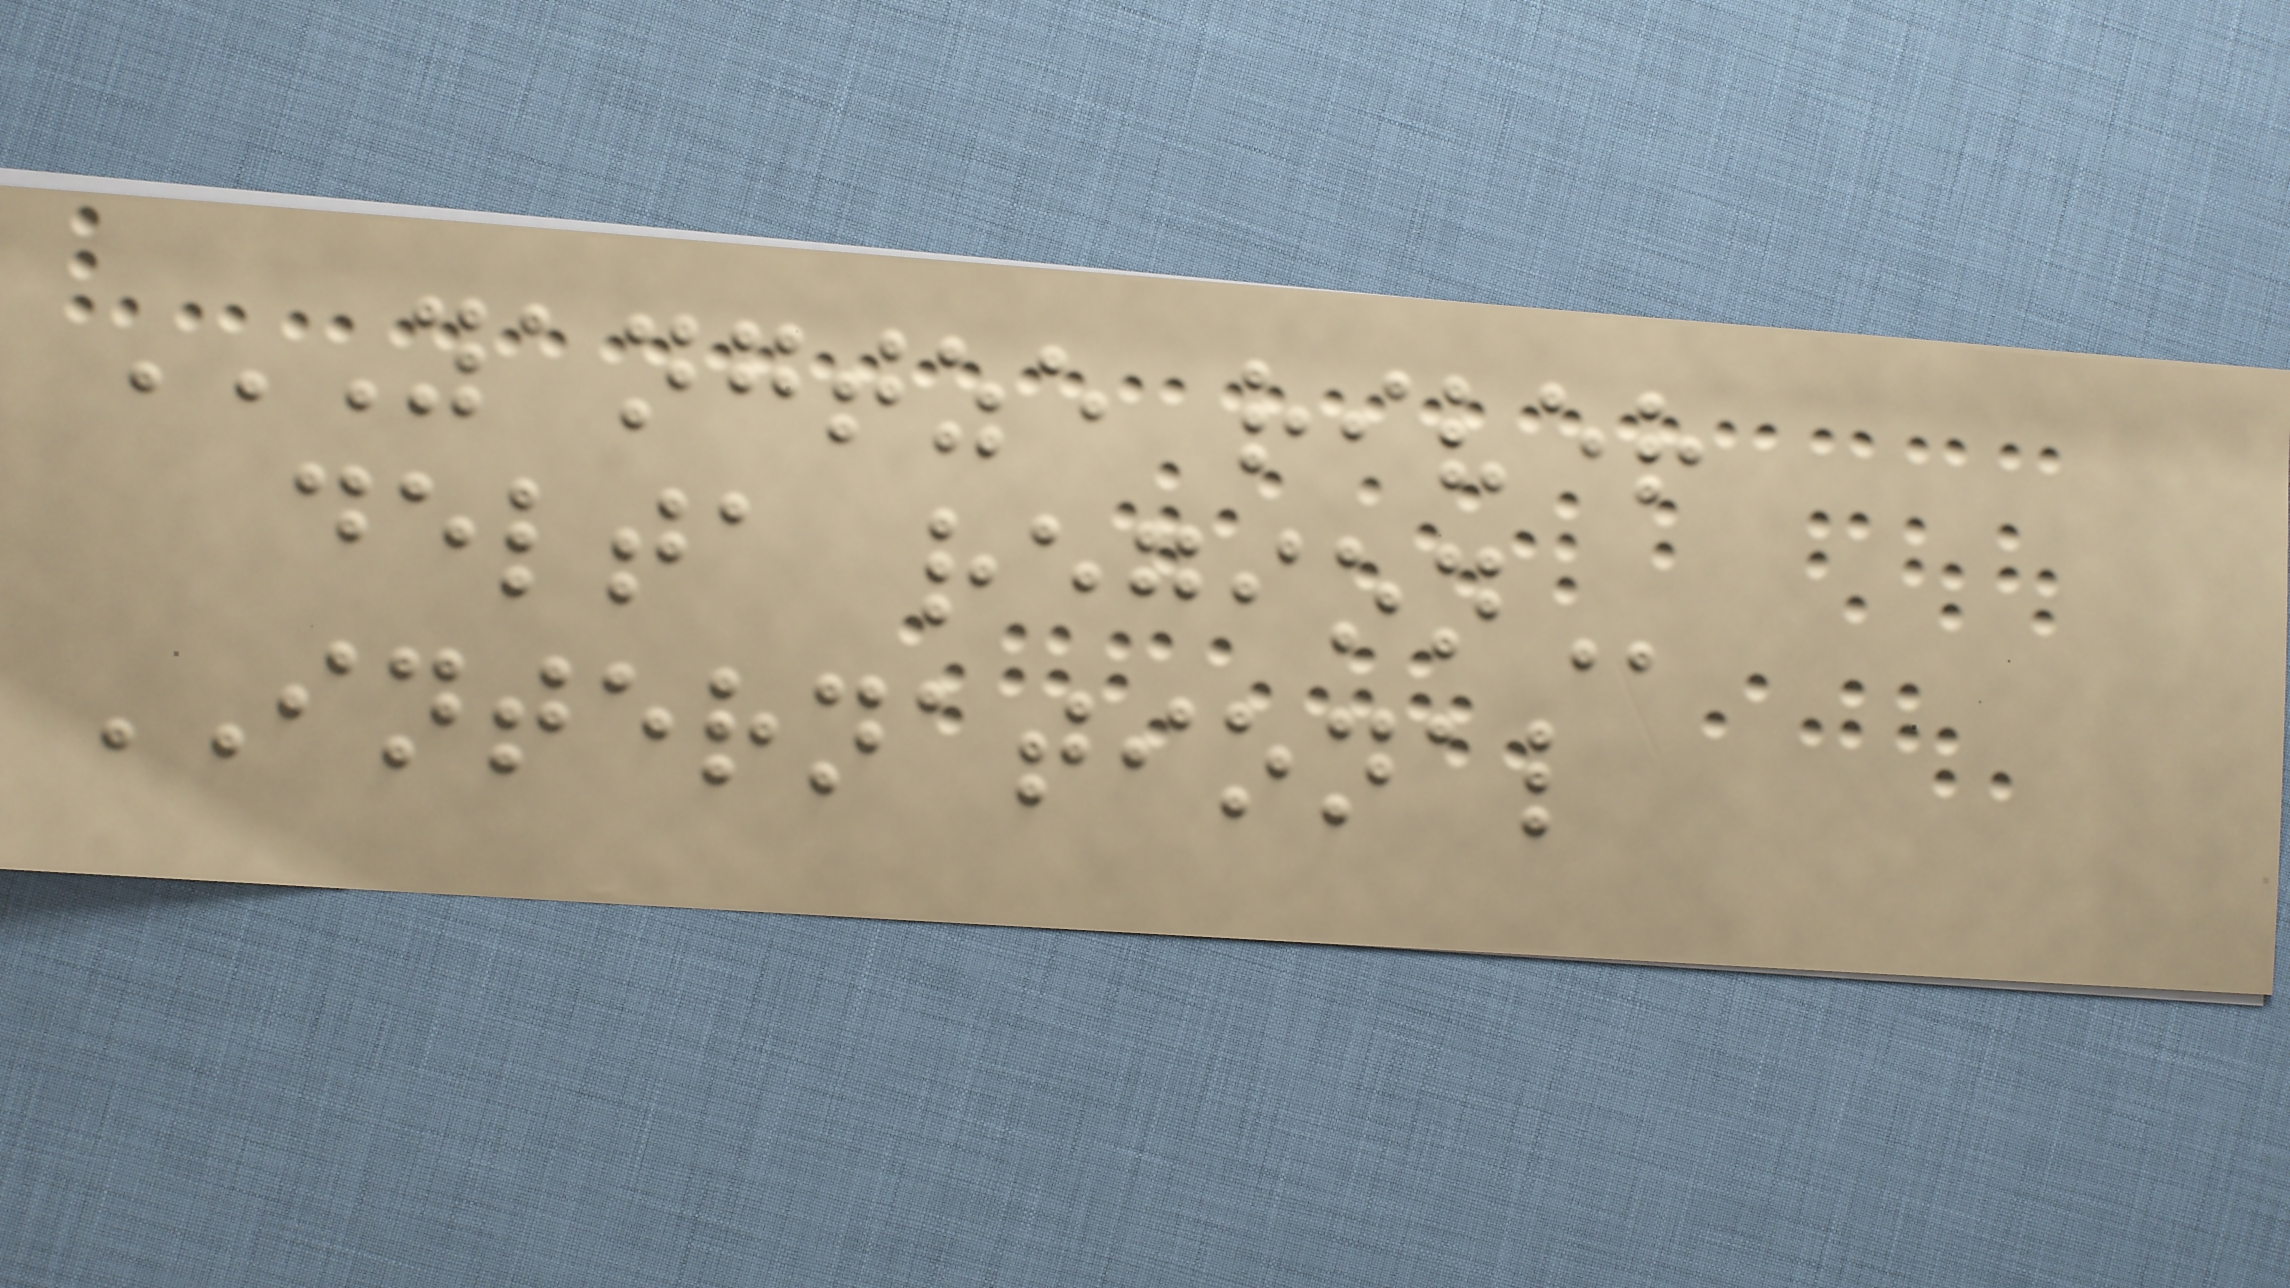YANGTZE RIVER
DELTA REGION
INTERNATIONAL
